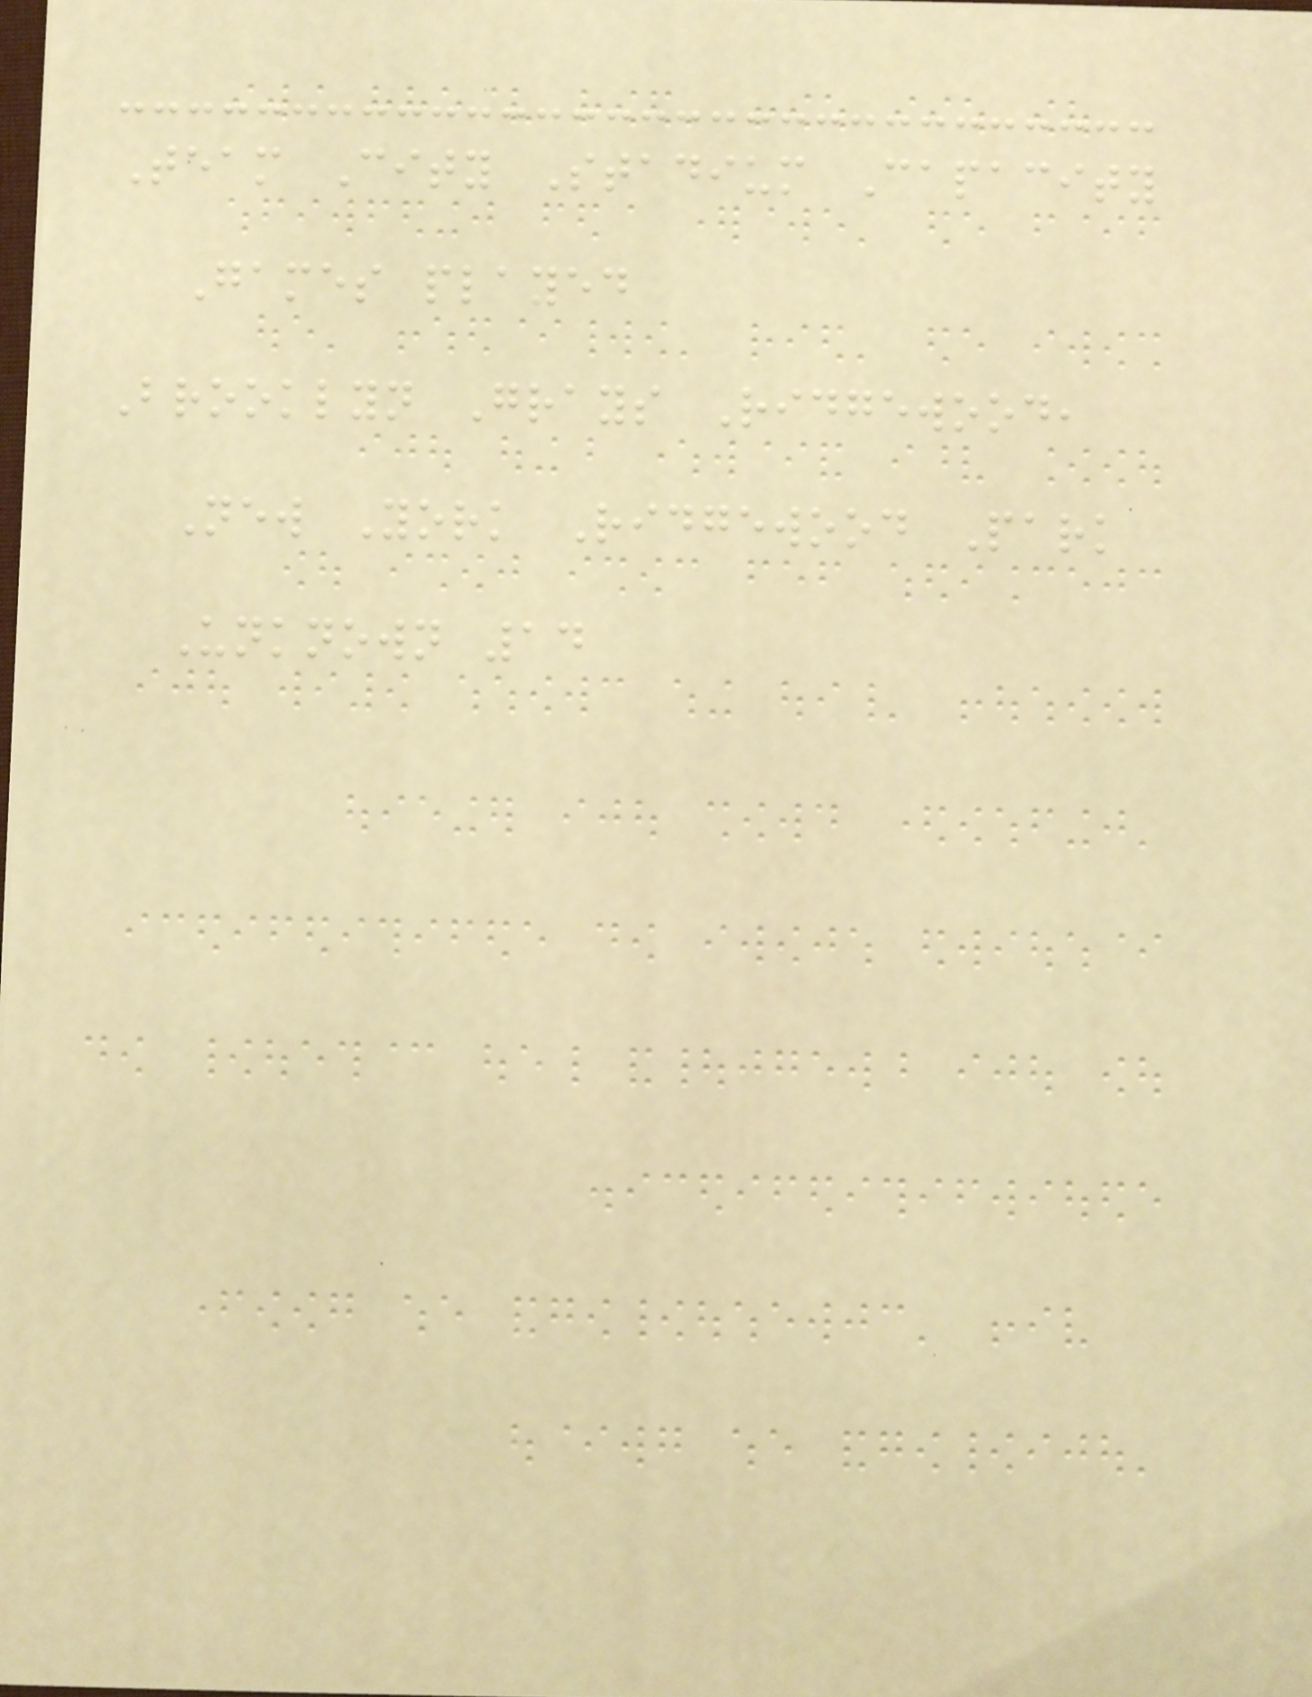Team City Stadium Capacity
Games played
Brooklyn Grays Ridgewood,
New York Ridgewood Park
Unknown 14
